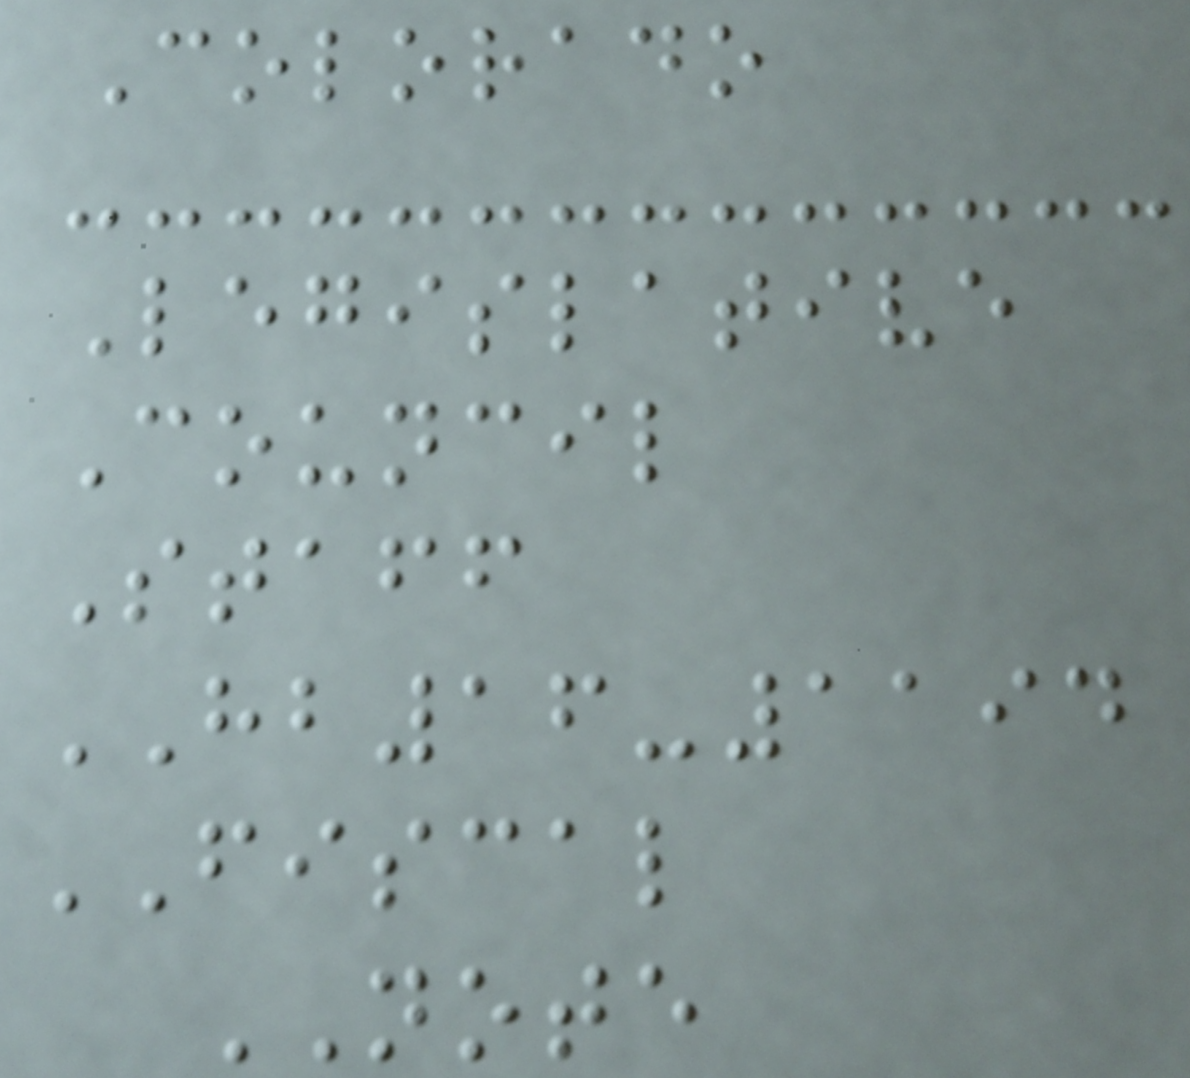Colorado
Legislative
Council
Staff
HB16-1194
FISCAL
NOTE
